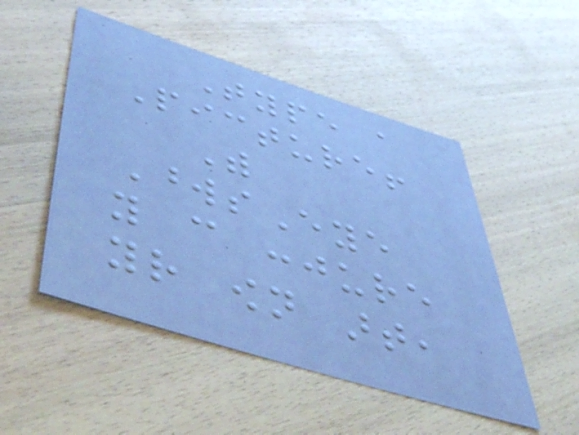Type a
Picture!
With
WordsEye
you can conjure
your own art,
